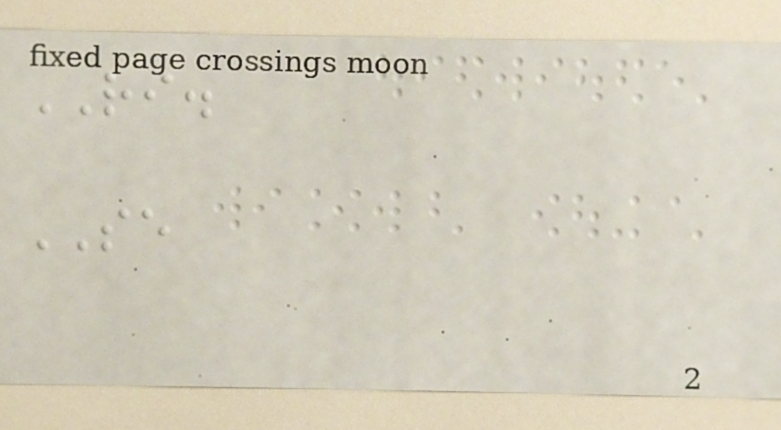RI.
SE
